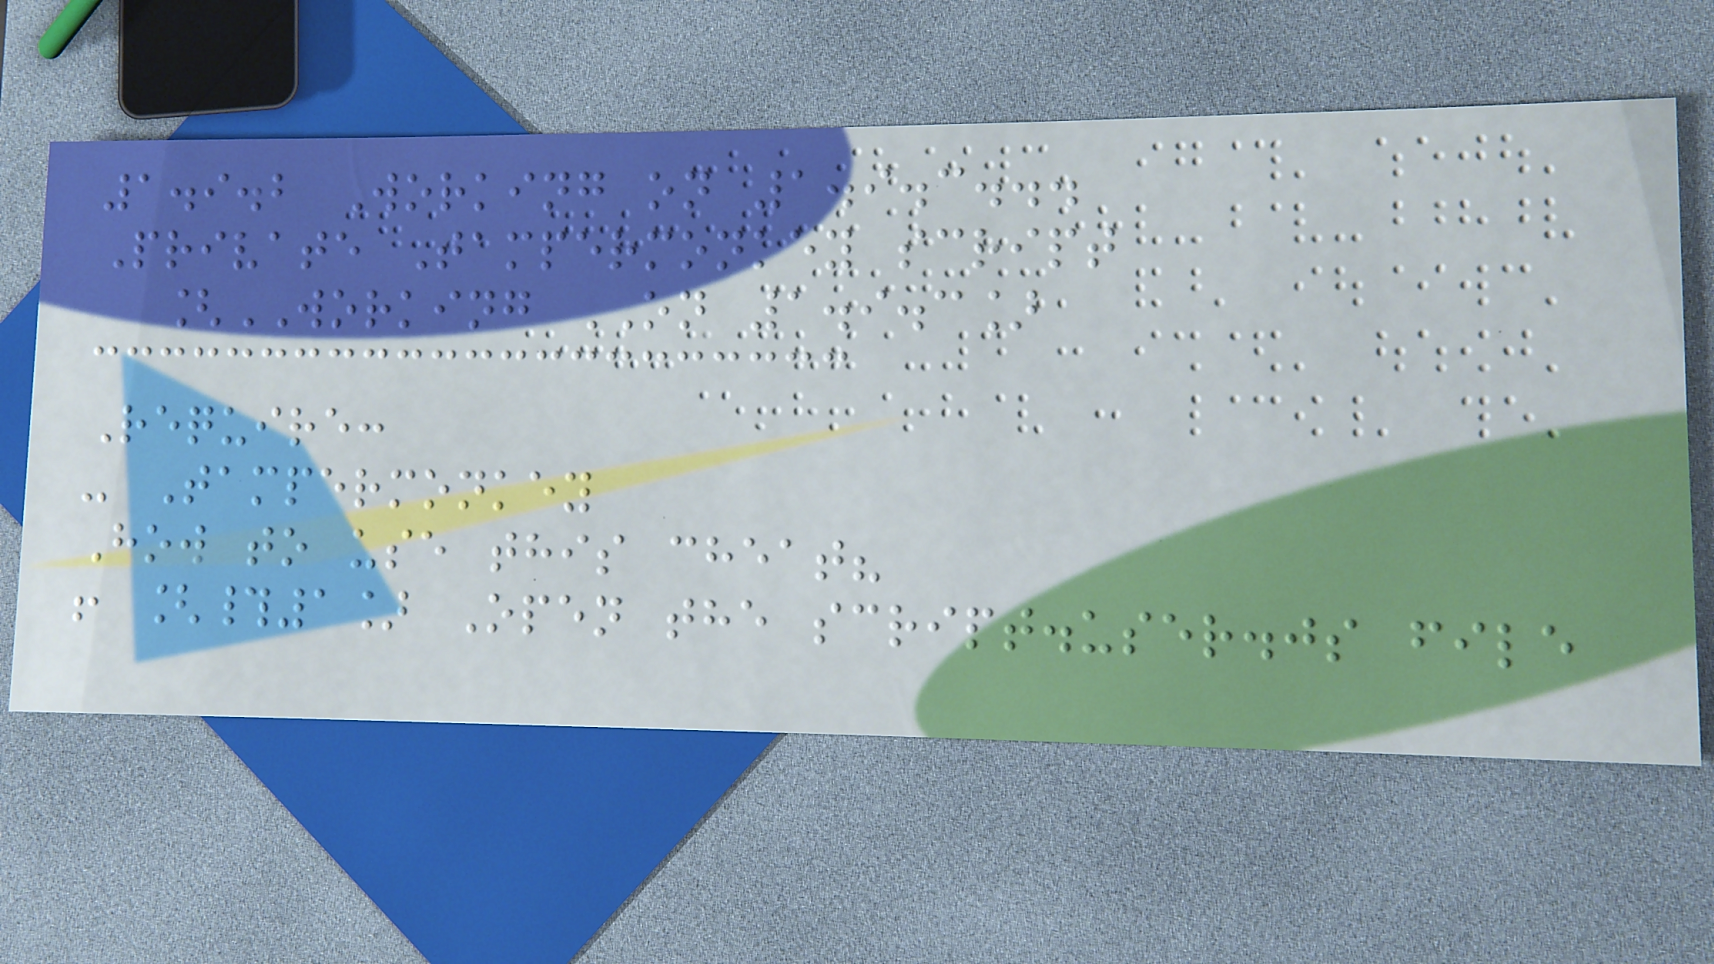1.9.2 Working on 1.9.3...
Private Tampermonkey script
[WORKING ON 1.9.3]
Require:
- Tampermonkey
How to use this cheat?
! [#1] Open the script.user.js file
